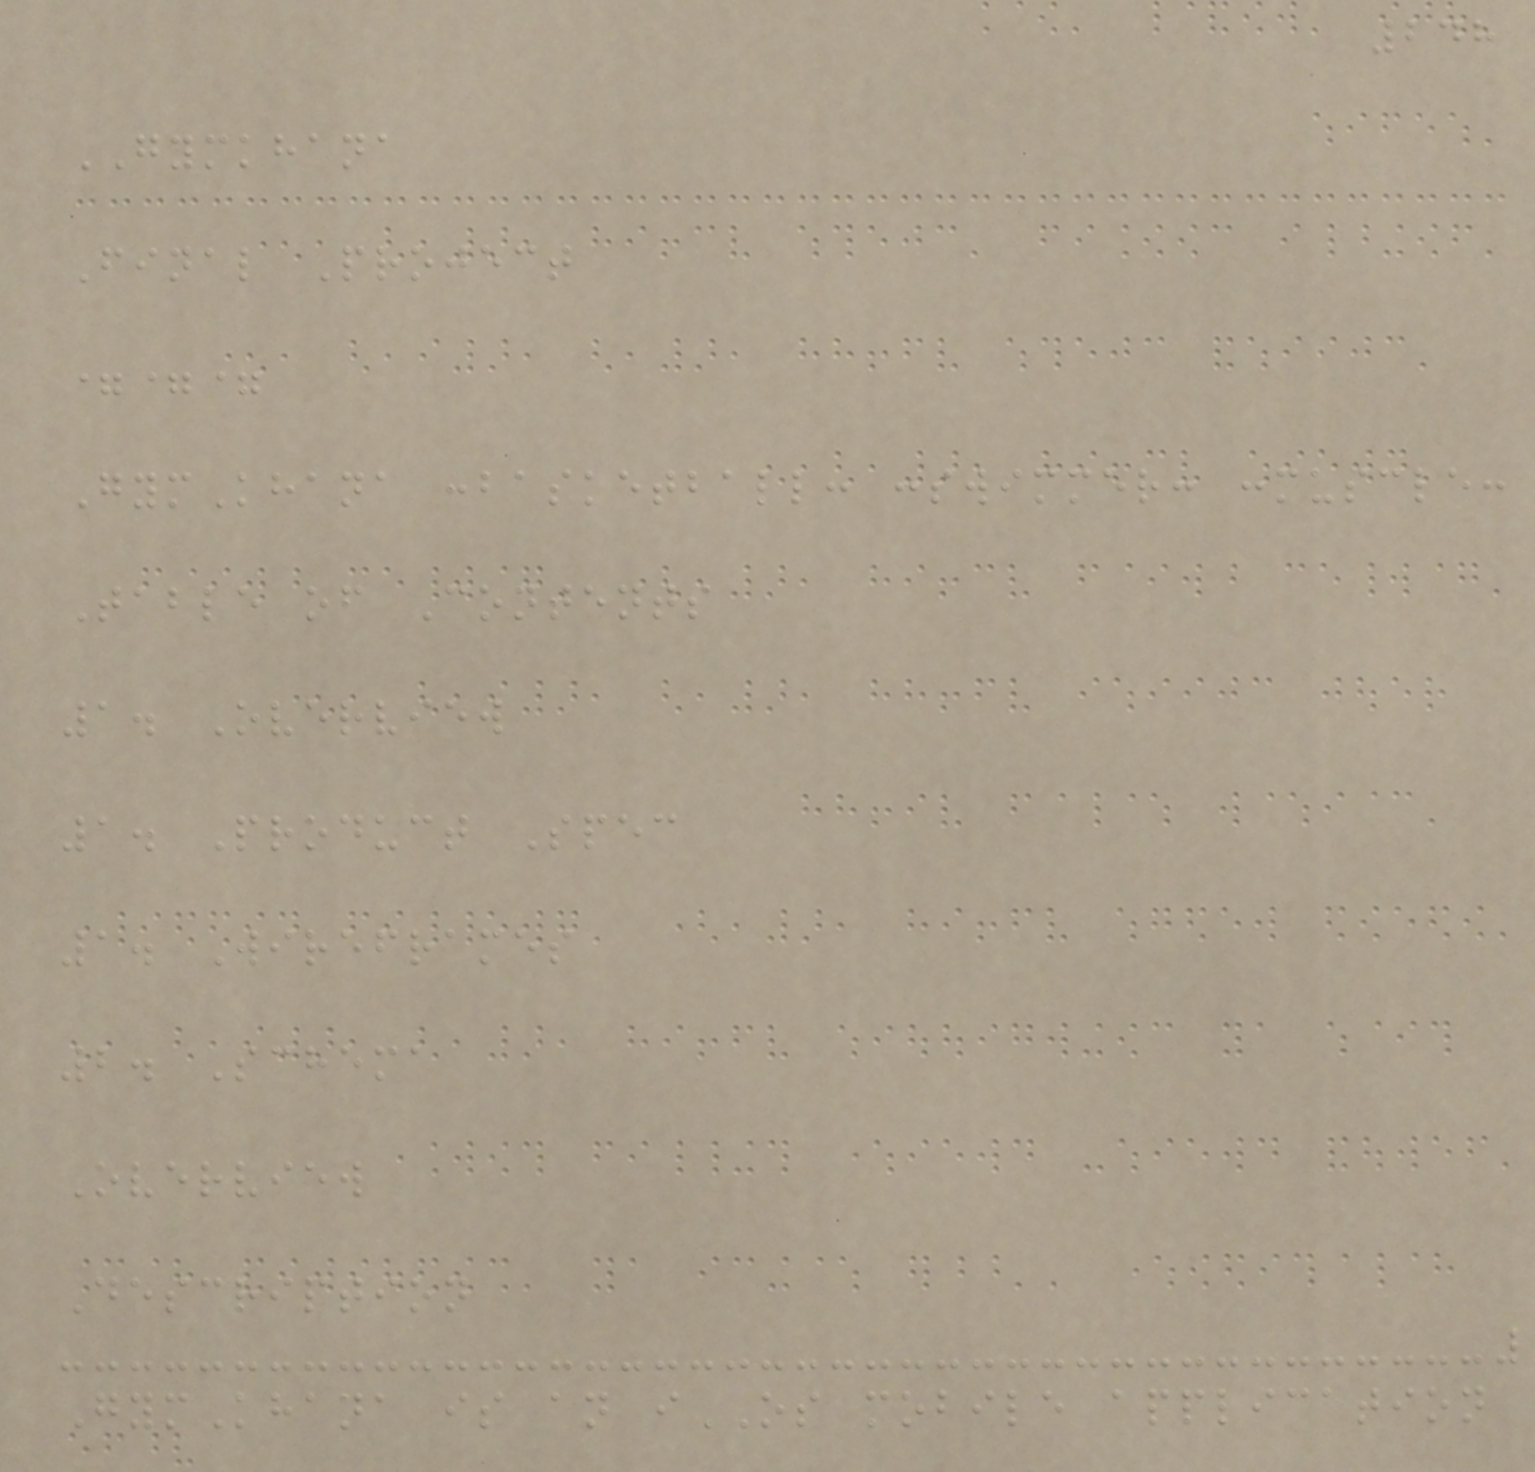248
GYMKHANA
Final Project
===
GymKhana :basketball: :swimmer: :muscle:
Table of Contents
1. Overview
1. Product Spec
1. Wireframes
2. Schema
Overview
Description
GymKhana is an iOS mobile application
